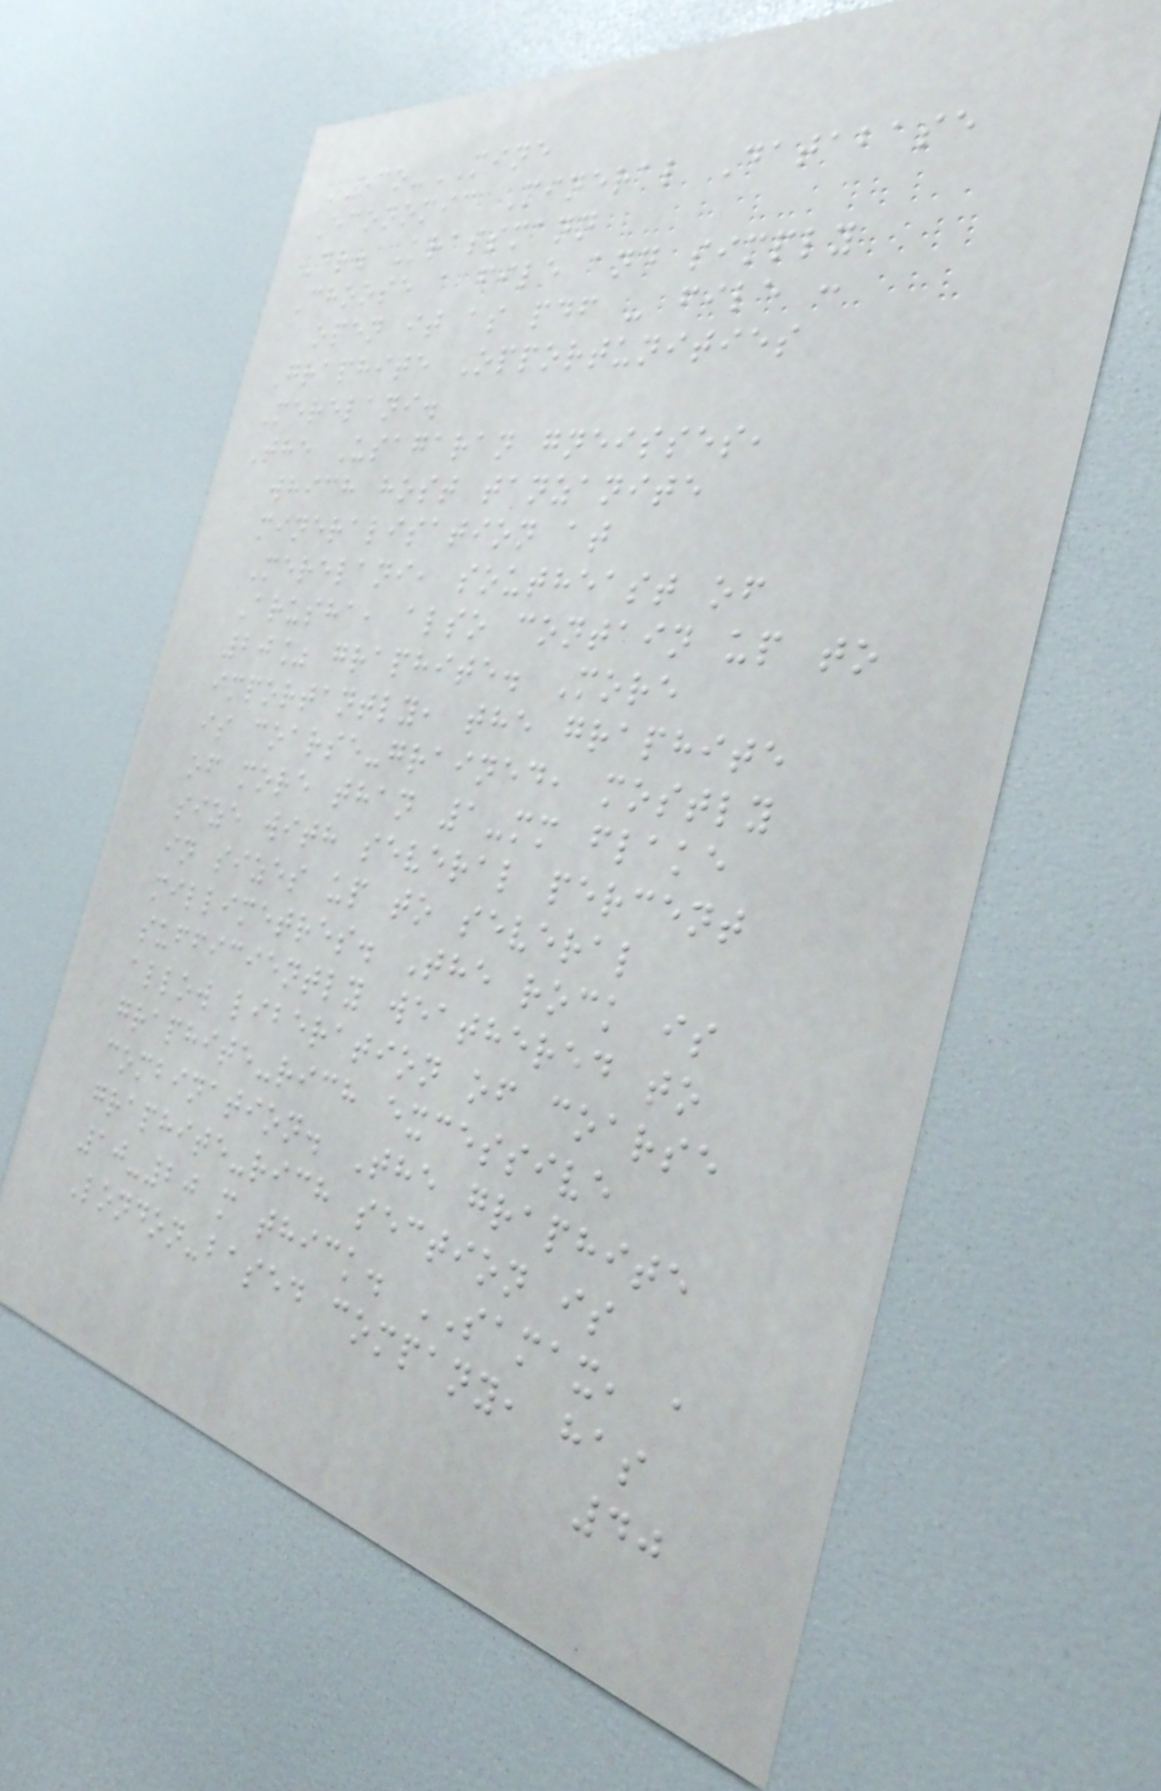ECO-MINE
Economic Mineral Database
Dr. Krassmann
Choose a file and simply
open it as pdf - file :
Graphite Opportunities
Merelani.
The Usagaran gneisses,
which host tanzanite
mineralisation at
Merelani, southeast of
Arusha, also contain up to
20% graphite. More
importantly, the graphite
is coarse-grained, mostly
of more than 1-mm flake
size with several percent
in sizes up to several
millimetres. The rock is
sufficiently weathered to
allow liberation of coarse
graphite-rich excessive
combination. The graphite
graphite-rich section is
10-20 m thick. SAMAX, a
London-based company, has
40
